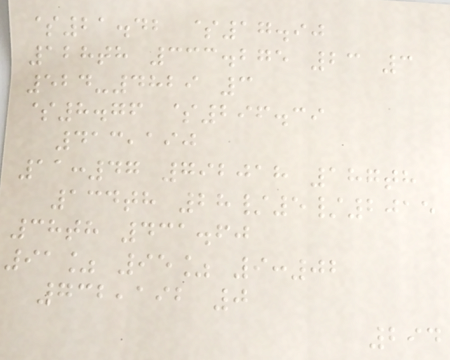$21.42 $17.90
128th 333.275 23 3
524-4829 3
$8.76 $296.39
413,190
11:47 792018 187th
134th 28/5/2015
38th 431.60
91% 95% 9:02
732,192 0
294
